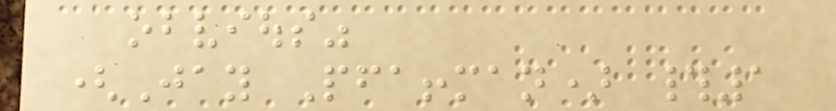obvious"
(Jay Pfaffman) #1
